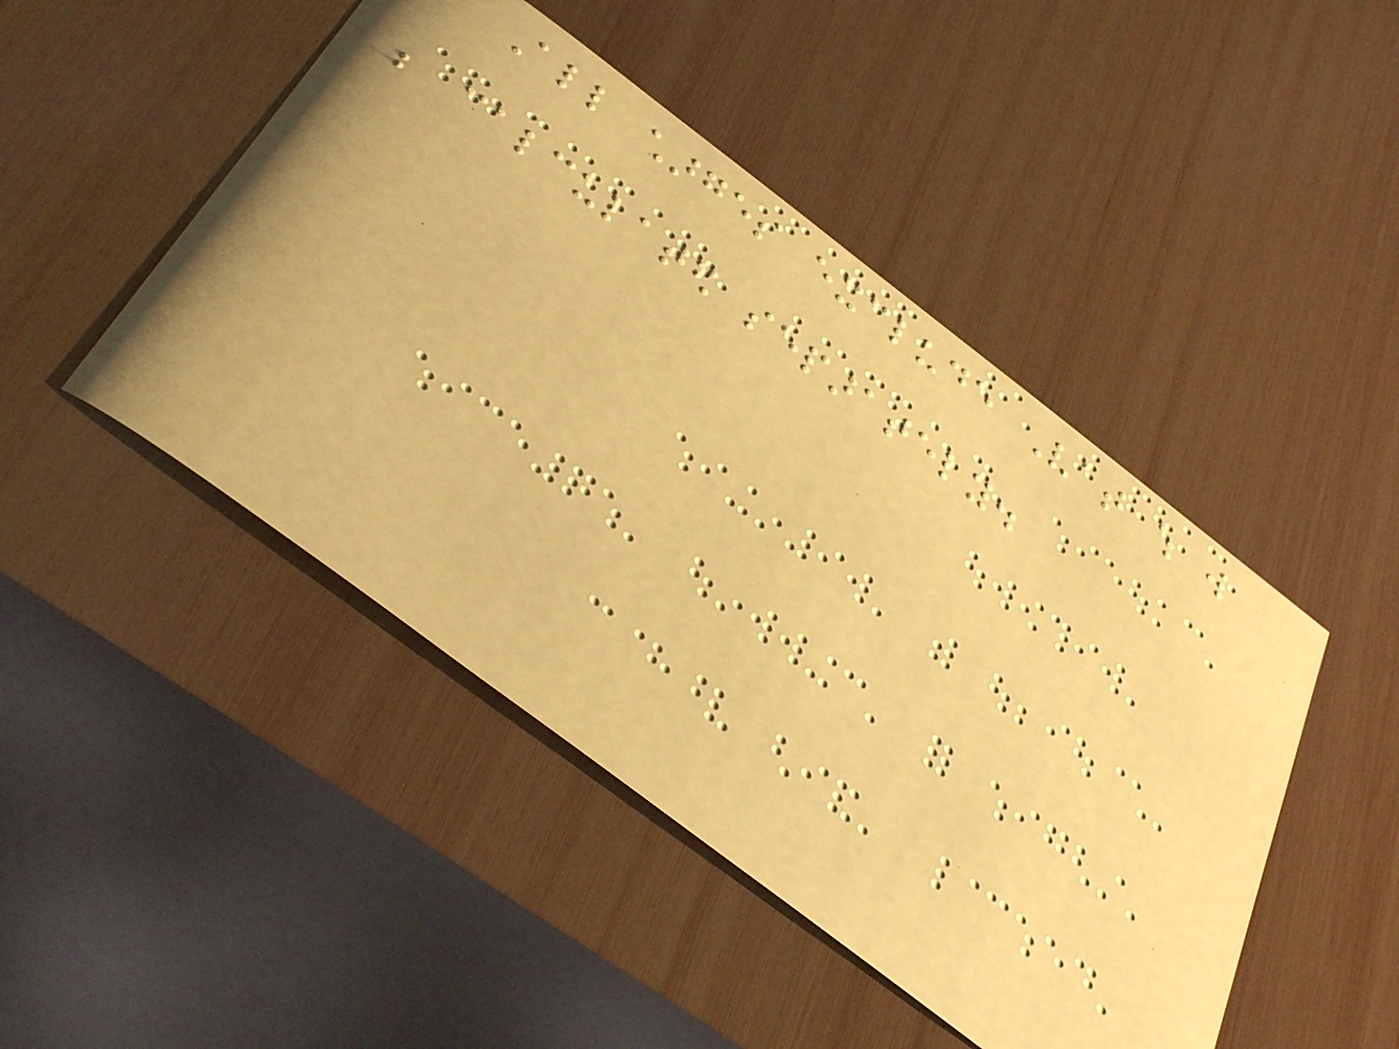All charges exclude Vat which will
be calculated separately.
